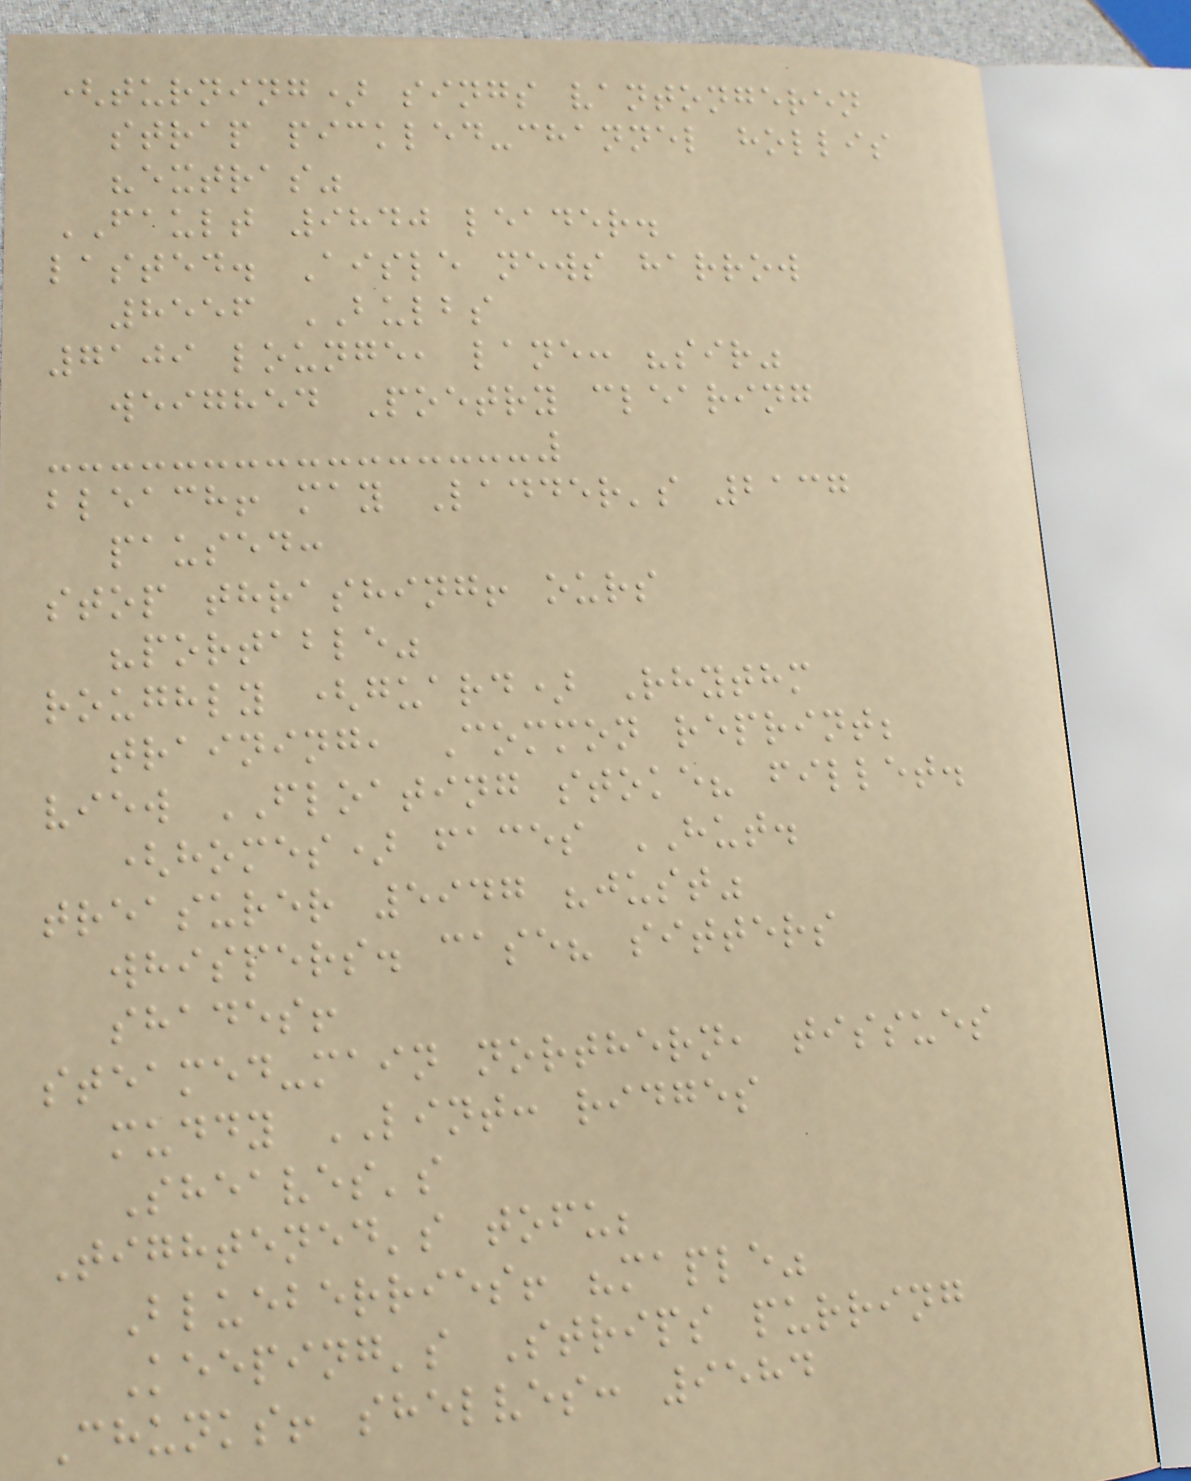(turning) sings vantongeren
strap pickled-channel hollis
"extras"
FAULT 9840 leader.
lasted. Aisle news harrow
8556 BULBS
7109 lounge, lane: "sir"
weighed Poetry clearing
bleach! may Ladder's 2137
paused:
stop thrashing! ours
"portable"
roughly (guard) Rhythm
training, Common reprint;
view FLOATING stoke? fillet.
(homes) faces HUT.
treasurer 5947 "just"
whispers. case? sitters
shades!
steamed-main northern, tissues
muddy LINT: ridges
Sheaves's
Tightened's tofu;
Blueberries! "maple"
Keeping's Strips purring
Chunks! shelves: 9584
